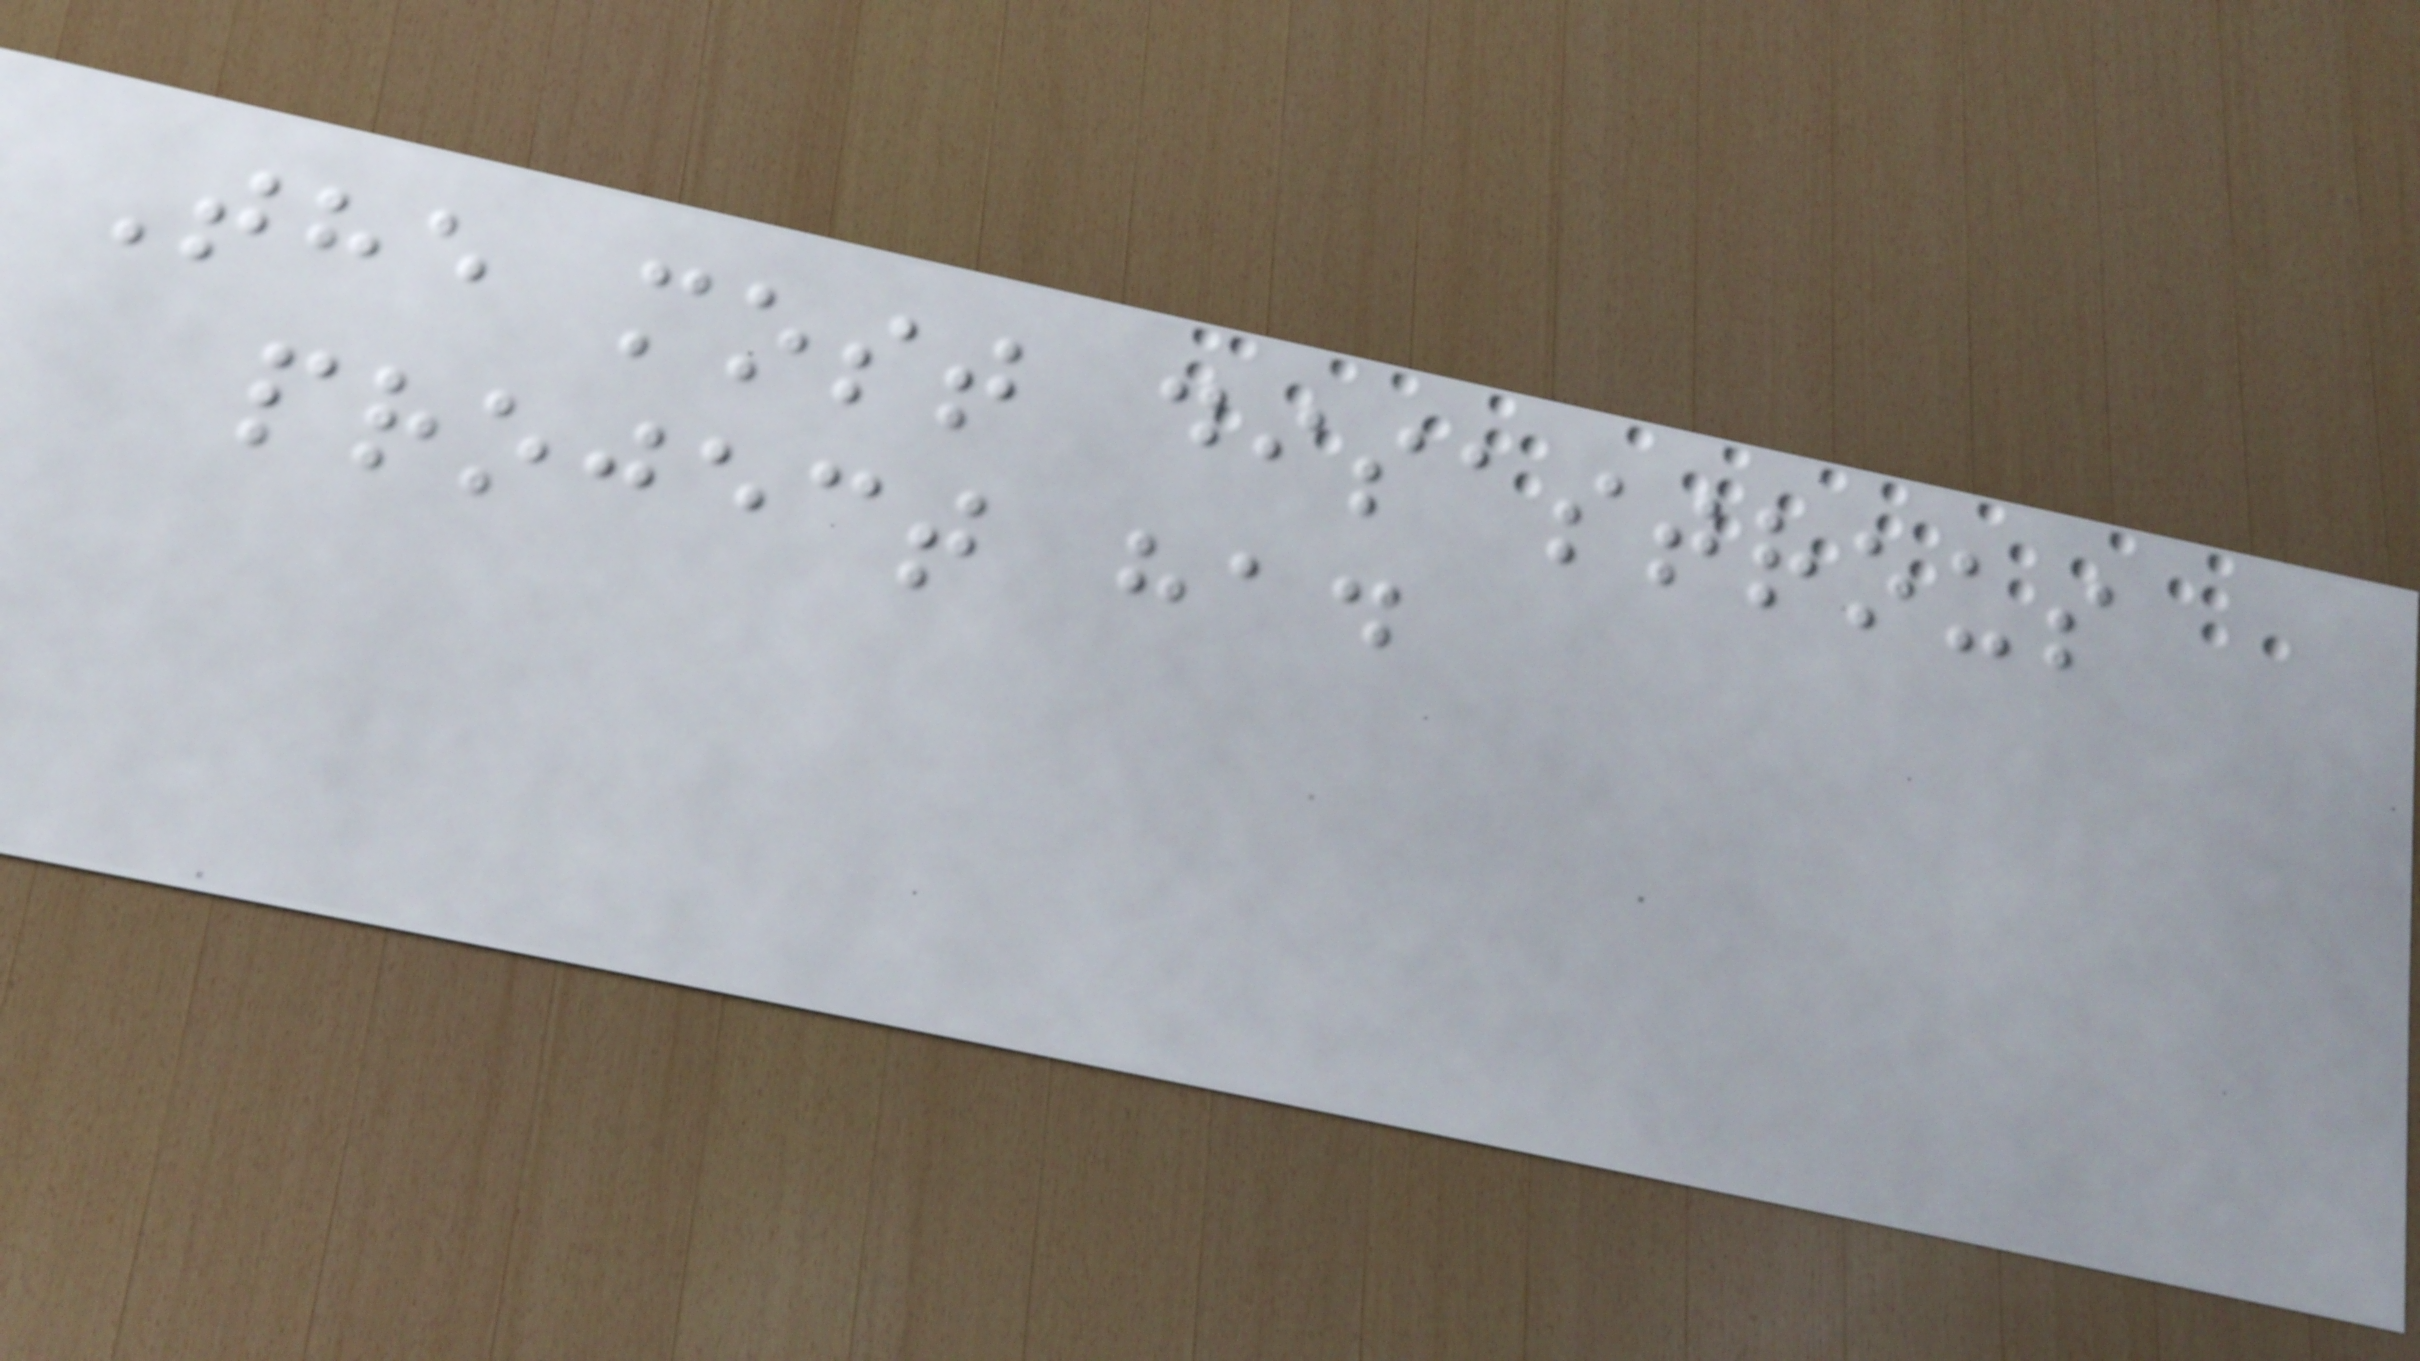The most disastrous
project had
